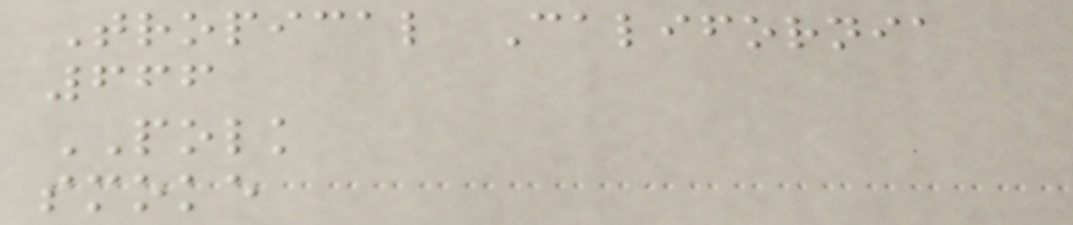Tropical California
666
POLK
smoke
